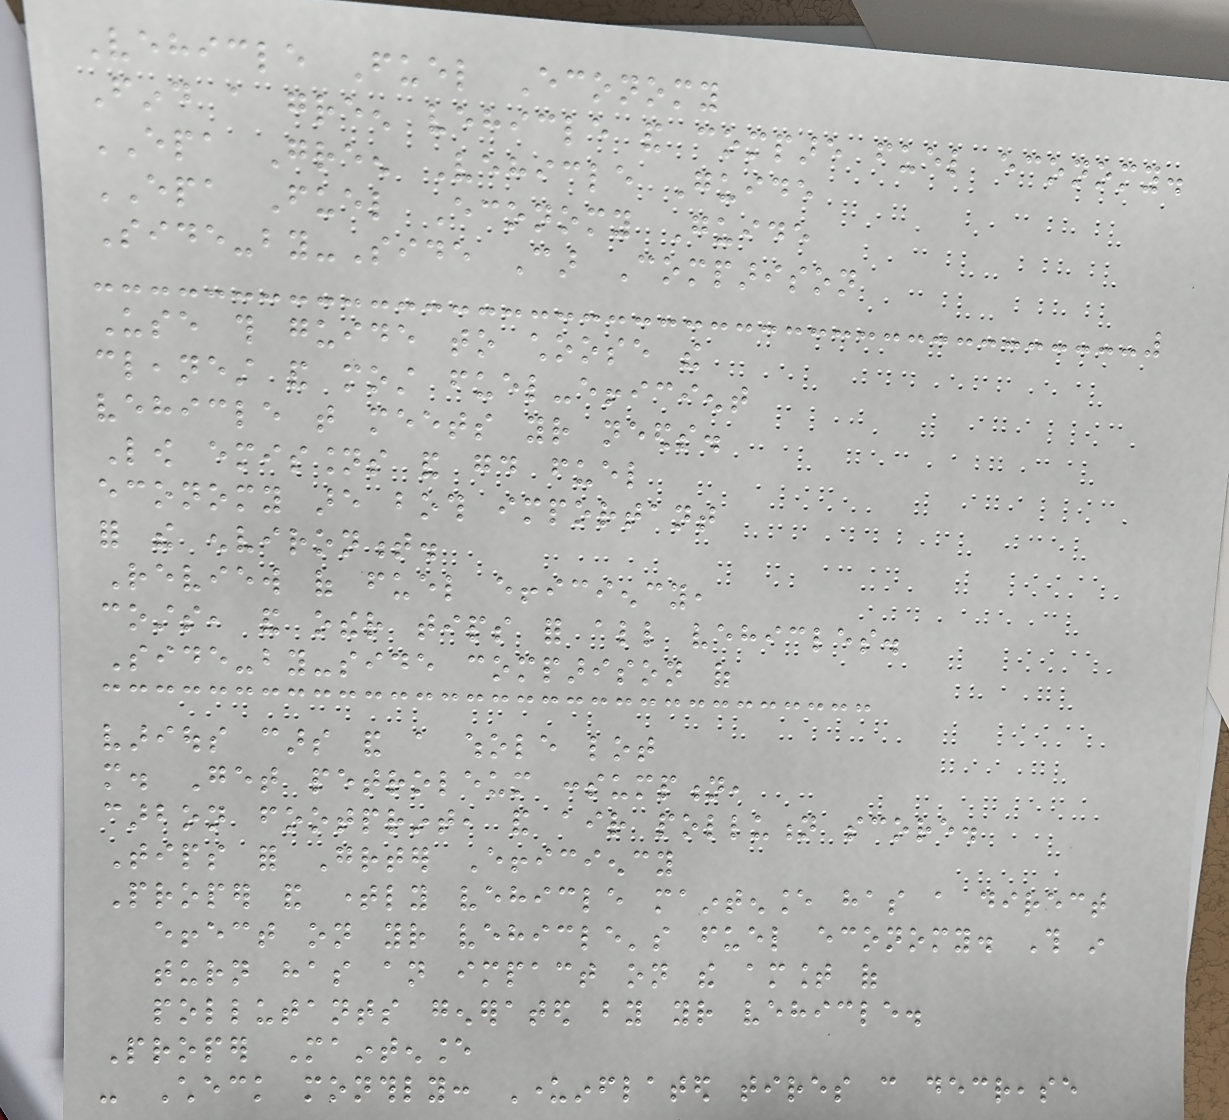Vehicle Fuel Economy
Find a green vehicle and compare fuel economy.
EPA Green Vehicle Guide
EPA Fuel Economy Guide
Side-by-Side Car Comparison
Use this guide to choose the
cleanest and most fuel-efficient
vehicle that meets your needs.
Low emissions and good fuel
economy are both important
for the environment.
Review of fuel efficiency,
costs, and other tips for all vehicles.
Side-by-side comparison of
various cars and a whole lot
more. Get petroleum consumption,
carbon footprint, and air pollution score.
Tips for Greater Efficiency
Proper and timely vehicle maintenance has a direct
effect on your vehicle's fuel economy. This in
turn has an impact on the amount of
pollutants generated by your vehicle.
Proper Maintenance
- Check monthly: Underinflated tires can decrease
